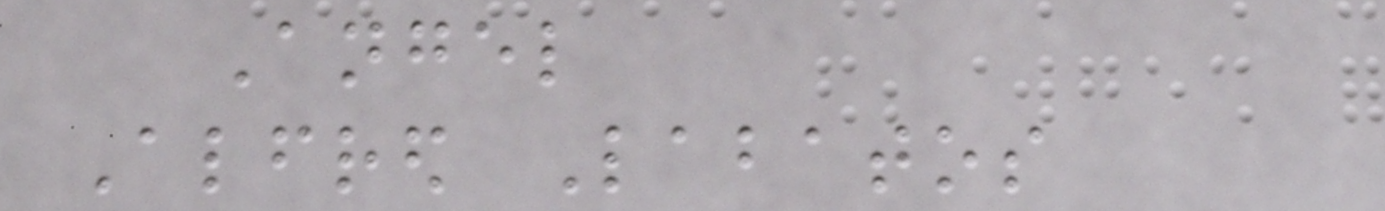Angel
Alfred Labatos
